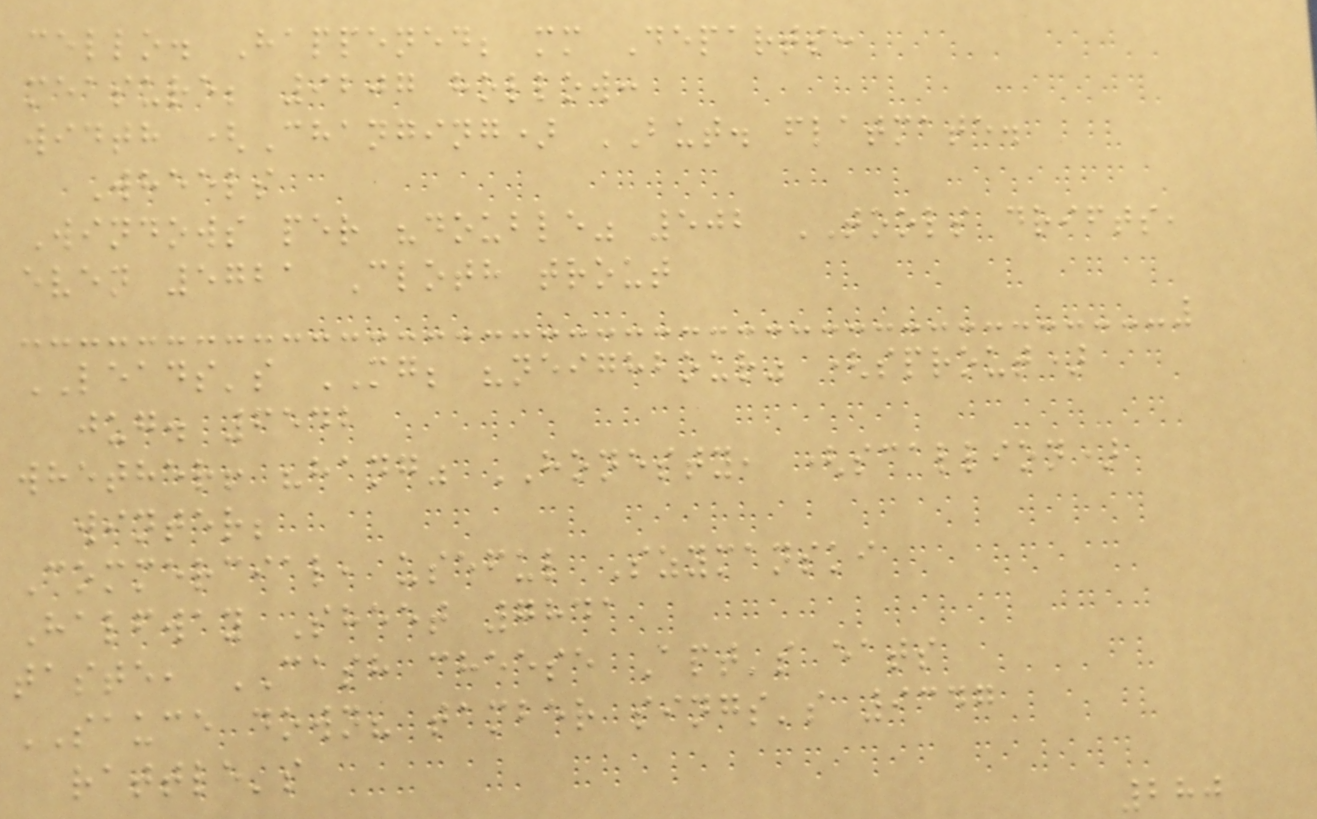cello. Happened; mm Departs:
measure; 9207 hollow:
width (Changing) BUT. flatmate.
Wheels
Windows per "double" 502 TOOLS drifts,
even 5721 Cloth trout
LEADS's MG; "neighbour" (sprout)
jug. 6542
whether! "hang" HONESTY, (scallion)
winter;
Commercial, useful Szymanski
Halfway Sheet 7841
taste, CASH cheese Apt's eats
SAUCE down? tamber sings's 9347
rattle's
280
